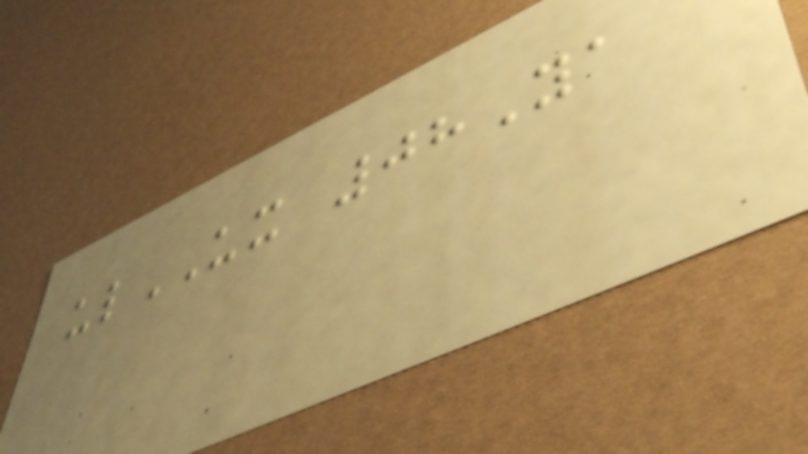ulUX 08Ya
